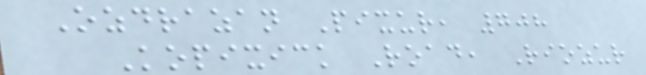Ozdrazan Pixur, 708
Kopixick Road, Riozur
